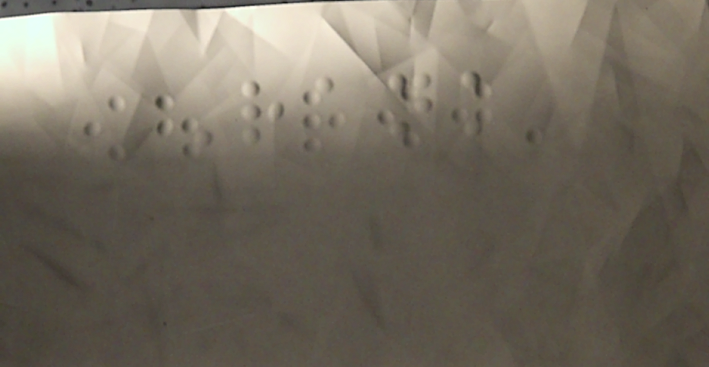Rank
